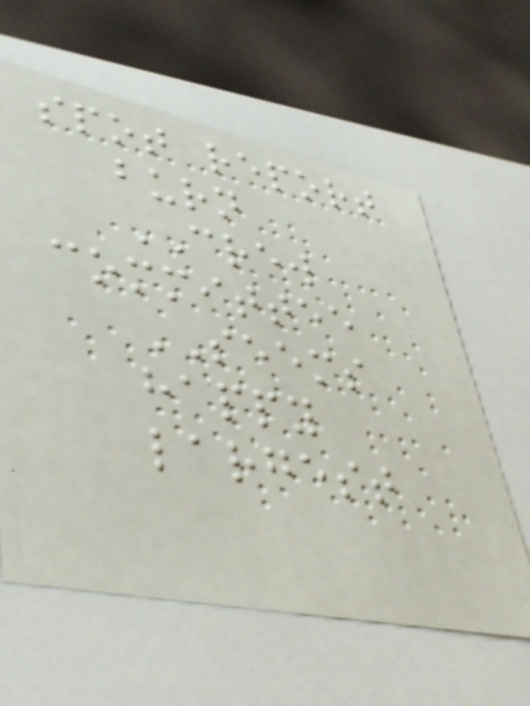spot report
burn
CREW
committee
SEEMS
happy
largest
